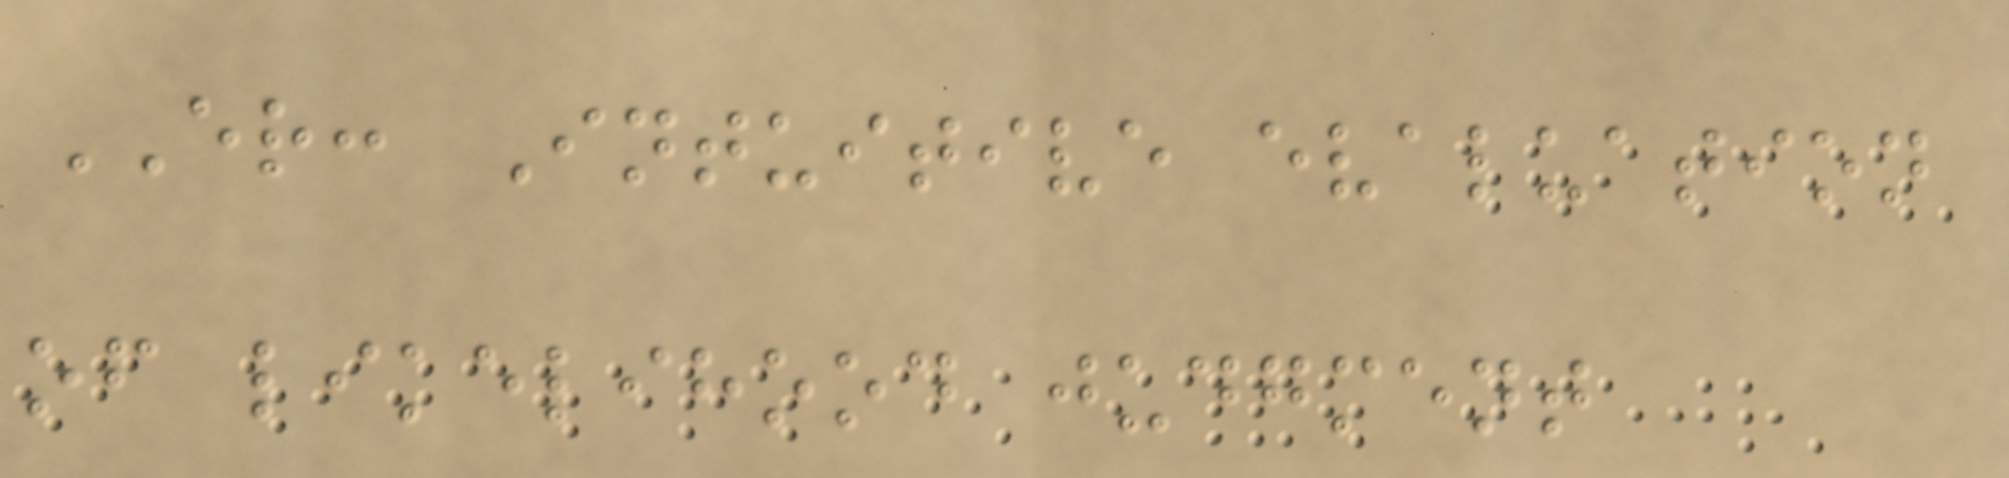ER: Intuitive evaluation
of likelihood judgment
